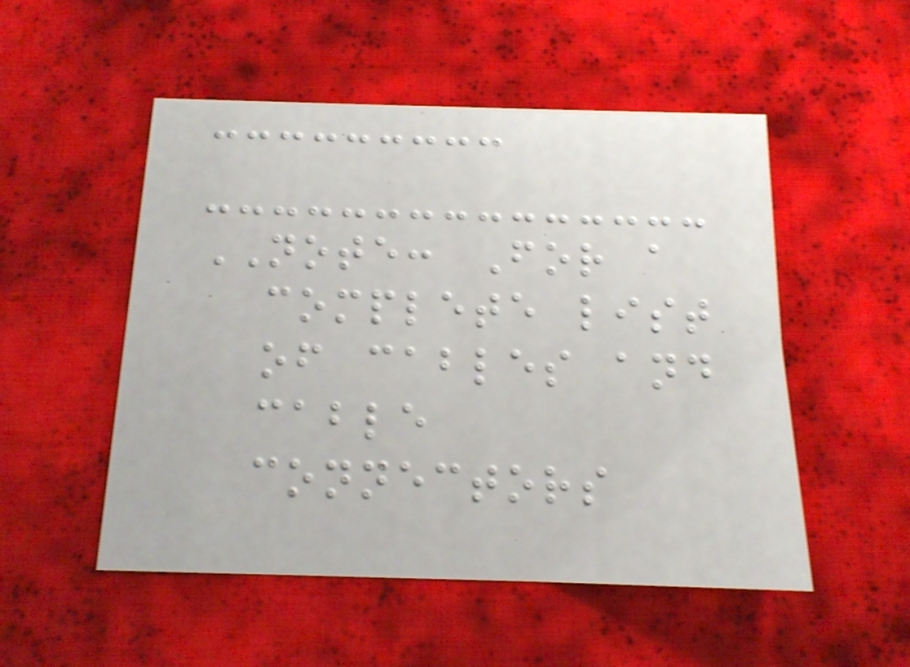NOTE: For a
complete list
of cables and
cable
connectors
